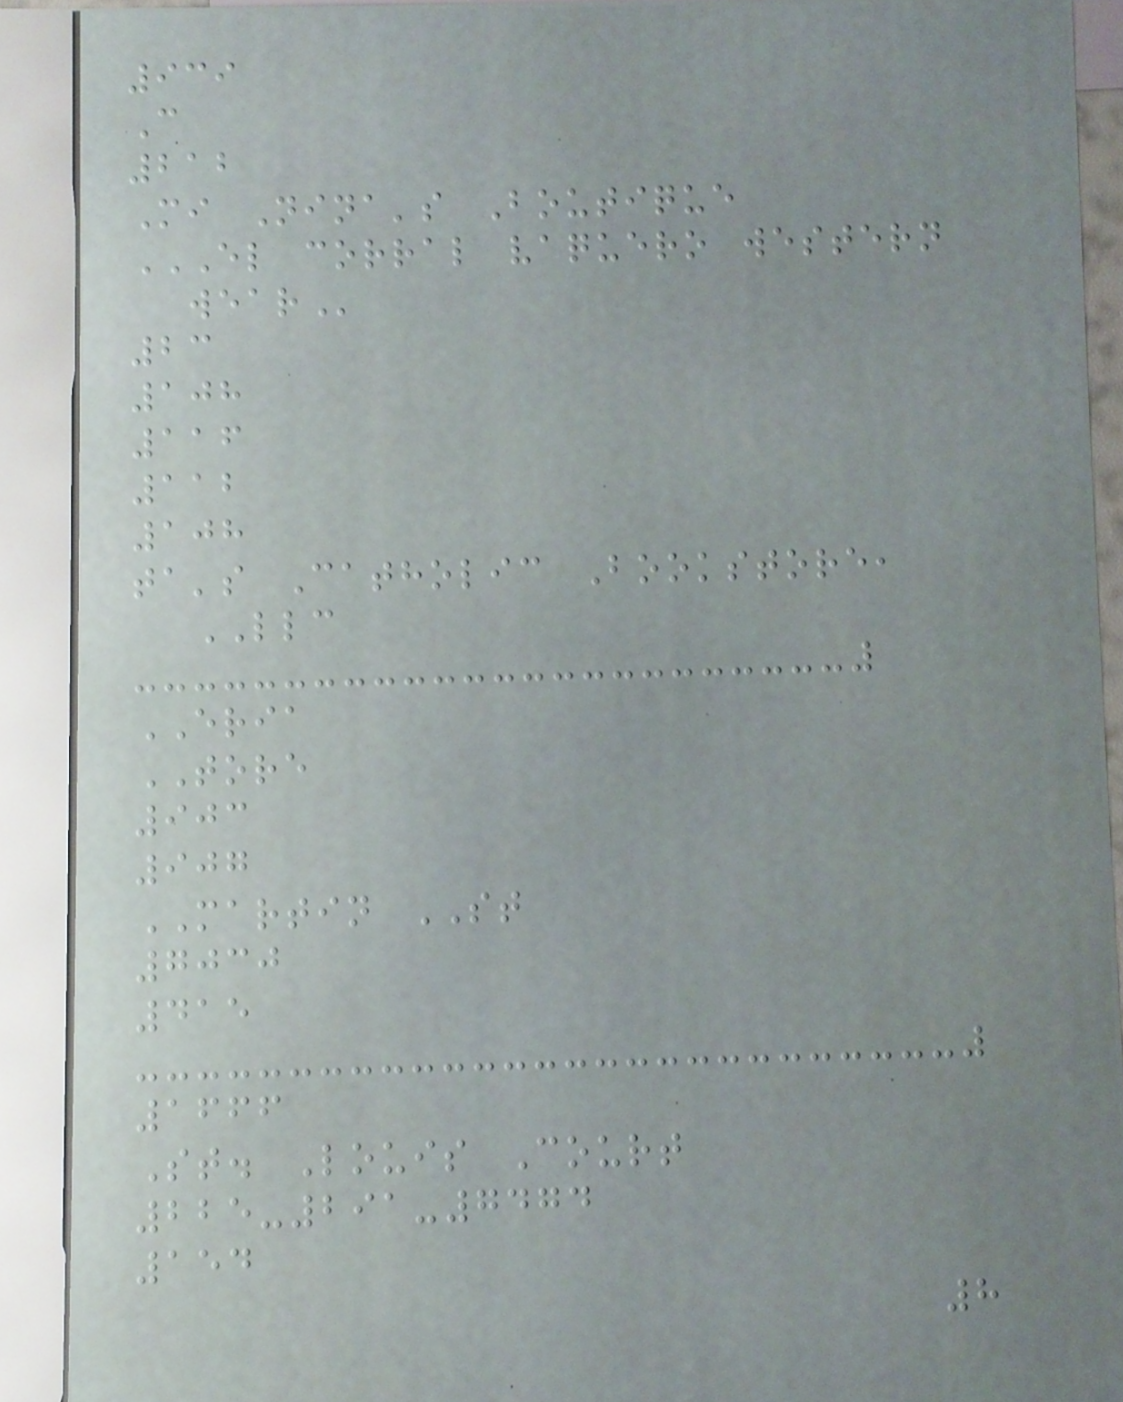939
C
212
Mi Nina's Boutique
EL CORRAL VAQUERO WESTERN
WEAR
23
108
116
112
108
ta's Catholic Bookstore,
LLC
ERIA
TORE
903
907
MARTIN ST
7030
415
1666
St. Louis Court
225-291-7474
154
8
